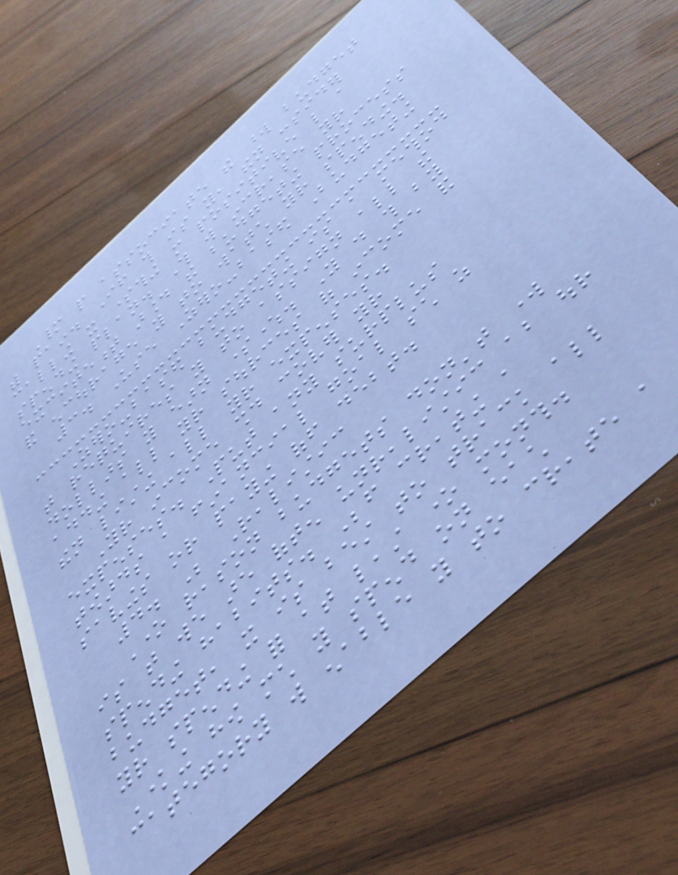Many people associate the word budget
with pain. If this is you, then consider
calling it something more positive like a
spending plan. This will increase your
excitement around the budgeting process
and encourage you to watch your spending.
3. Use Zero-based Budgeting
Zero-based budgeting is a method
that requires you to assign all the
dollars you earn somewhere. You do this by
adding all your sources of income and
then listing all your expenses.
Your income should cover your
expenses. Put any surplus
towards a financial goal such as
savings or paying off debt.
4. Be Realistic
One reason budgets don't work
is that we are often unrealistic about our
spending habits. Before creating a
budget, it is best to track all
your spending for at least one month.
Knowing how much you spend on each
category will enable you to create a
